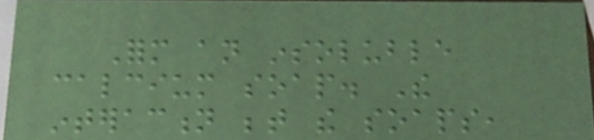Form an insoluble
calcium soap. The
interaction between the soaps,
